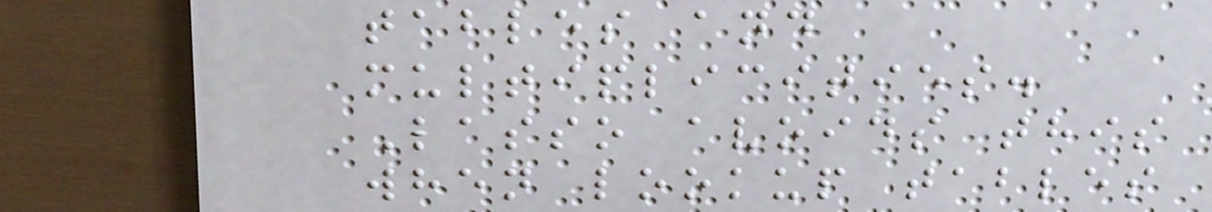tables and
multiplicities.
Lasso avoids this
when lookup tables
